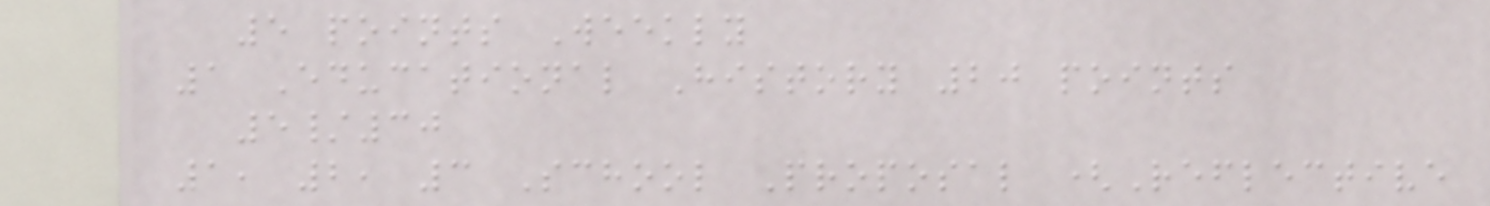5 points Weekly
1 Educational History 20 points
5/30
1, 2, 3 School Proposal (Reflective
